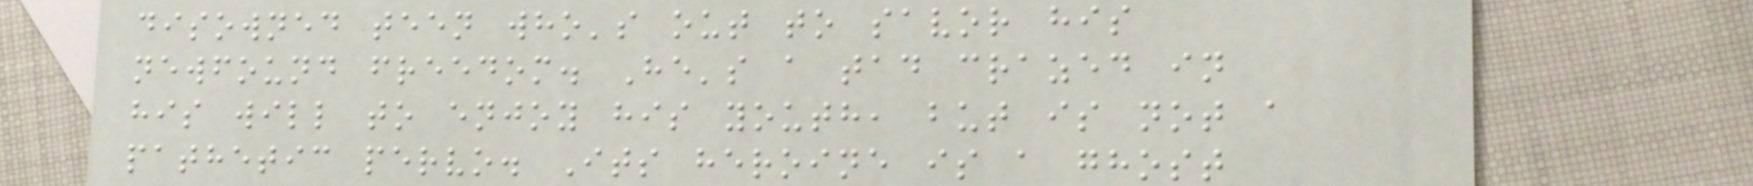disowned teen who's out to savor his
newfound freedom. He's a tad crazed in
his will to enjoy his youth, but is not a
pathetic pervo. Its heroine is a ghost
